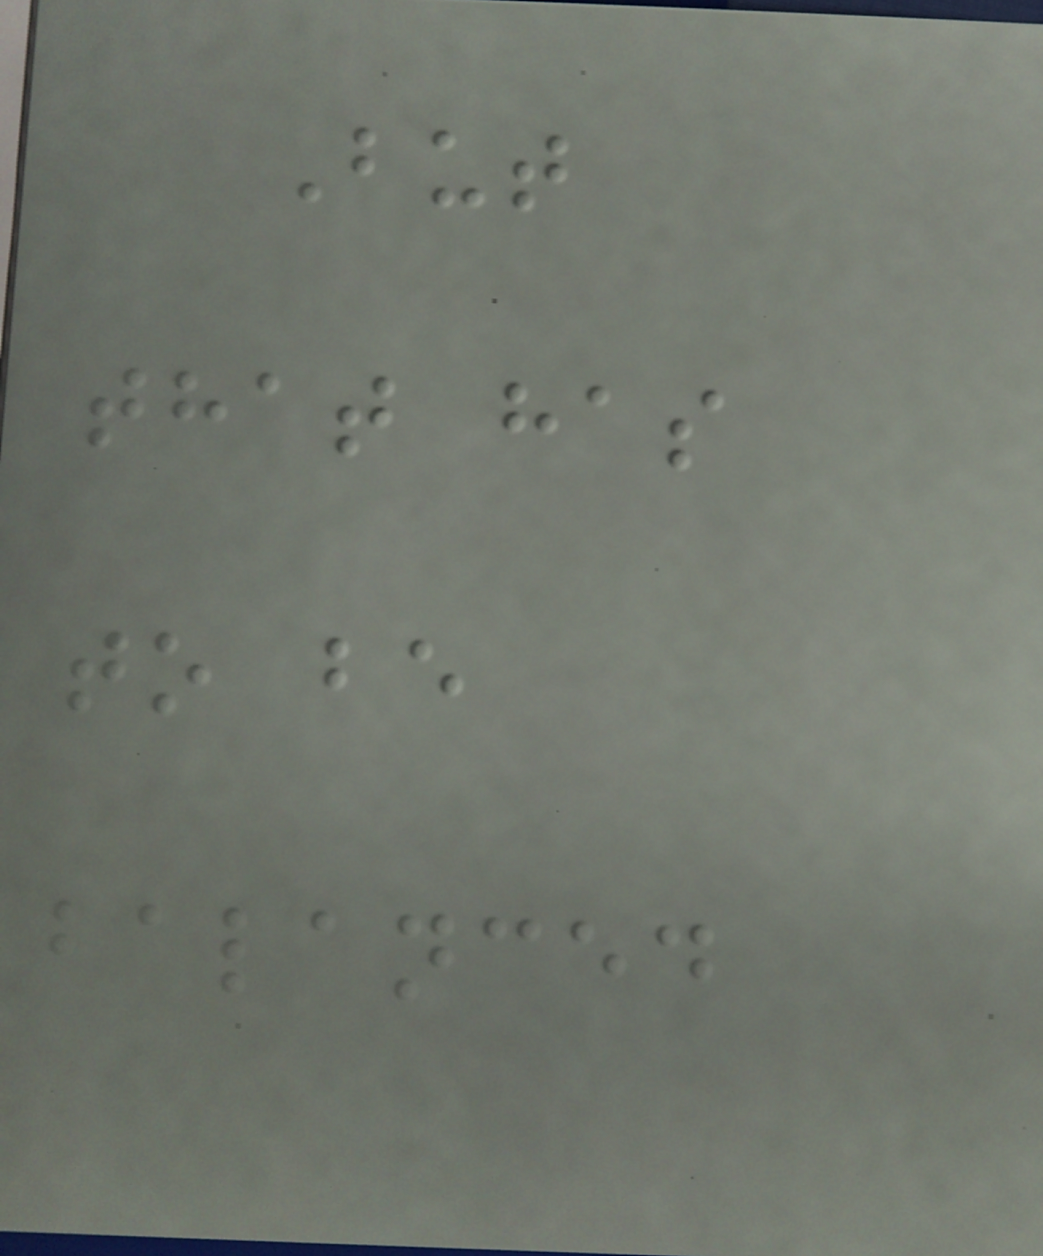But
that has
to be
balanced
